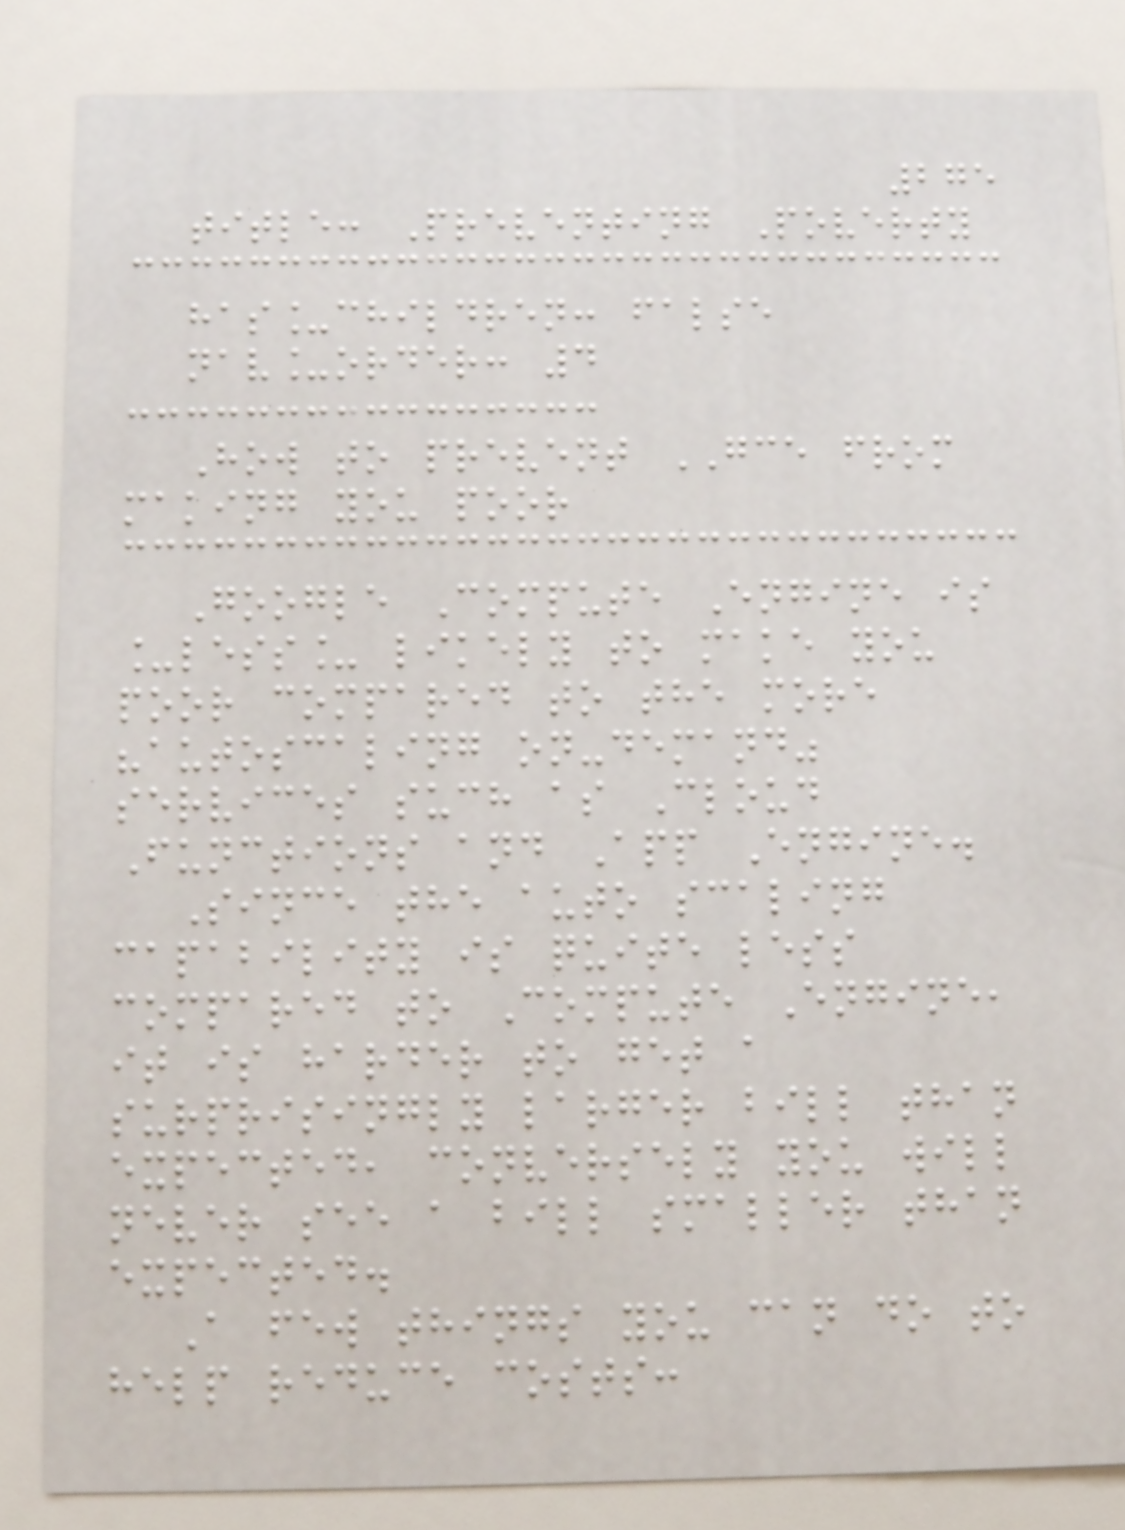275
title: Preventing Poverty
has_children: false
nav_order: 4
How to prevent GCE from
making you poor
Google Compute Engine is
_less_ likely to make you
poor compared to the more
"autoscaling on-demand"
services such as Cloud
Functions and App Engine.
Since the auto scaling
capability is quite less
compared to Compute Engine,
it is harder to get a
surprisingly larger bill than
expected, conversely you will
never see a bill smaller than
expected.
A few things you can do to
help reduce costs:
